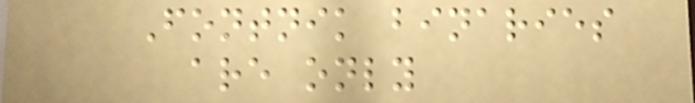Fontnik binaries
are only
